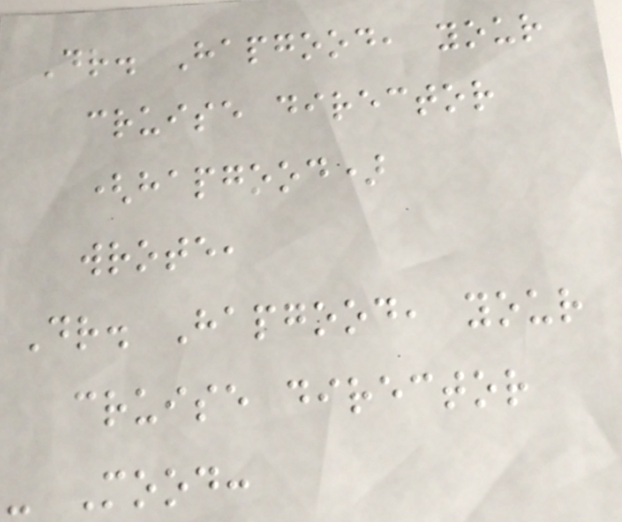Dr. Hapgood, your
cruise director
(hapgood)
wrote,
Dr. Hapgood, your
cruise director
- Mood:
